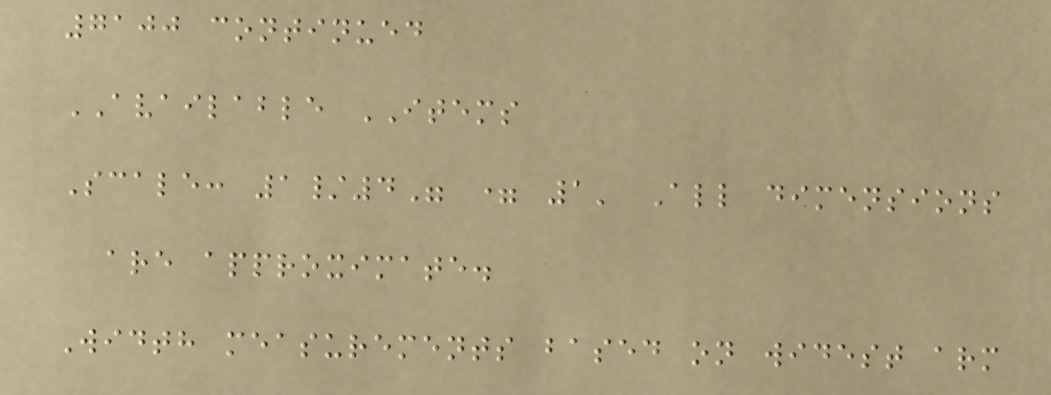7100 continued
AVAILABLE ITEMS
Scale: 1/4" = 1' All dimensions
are approximate.
Width measurements based on widest arm
